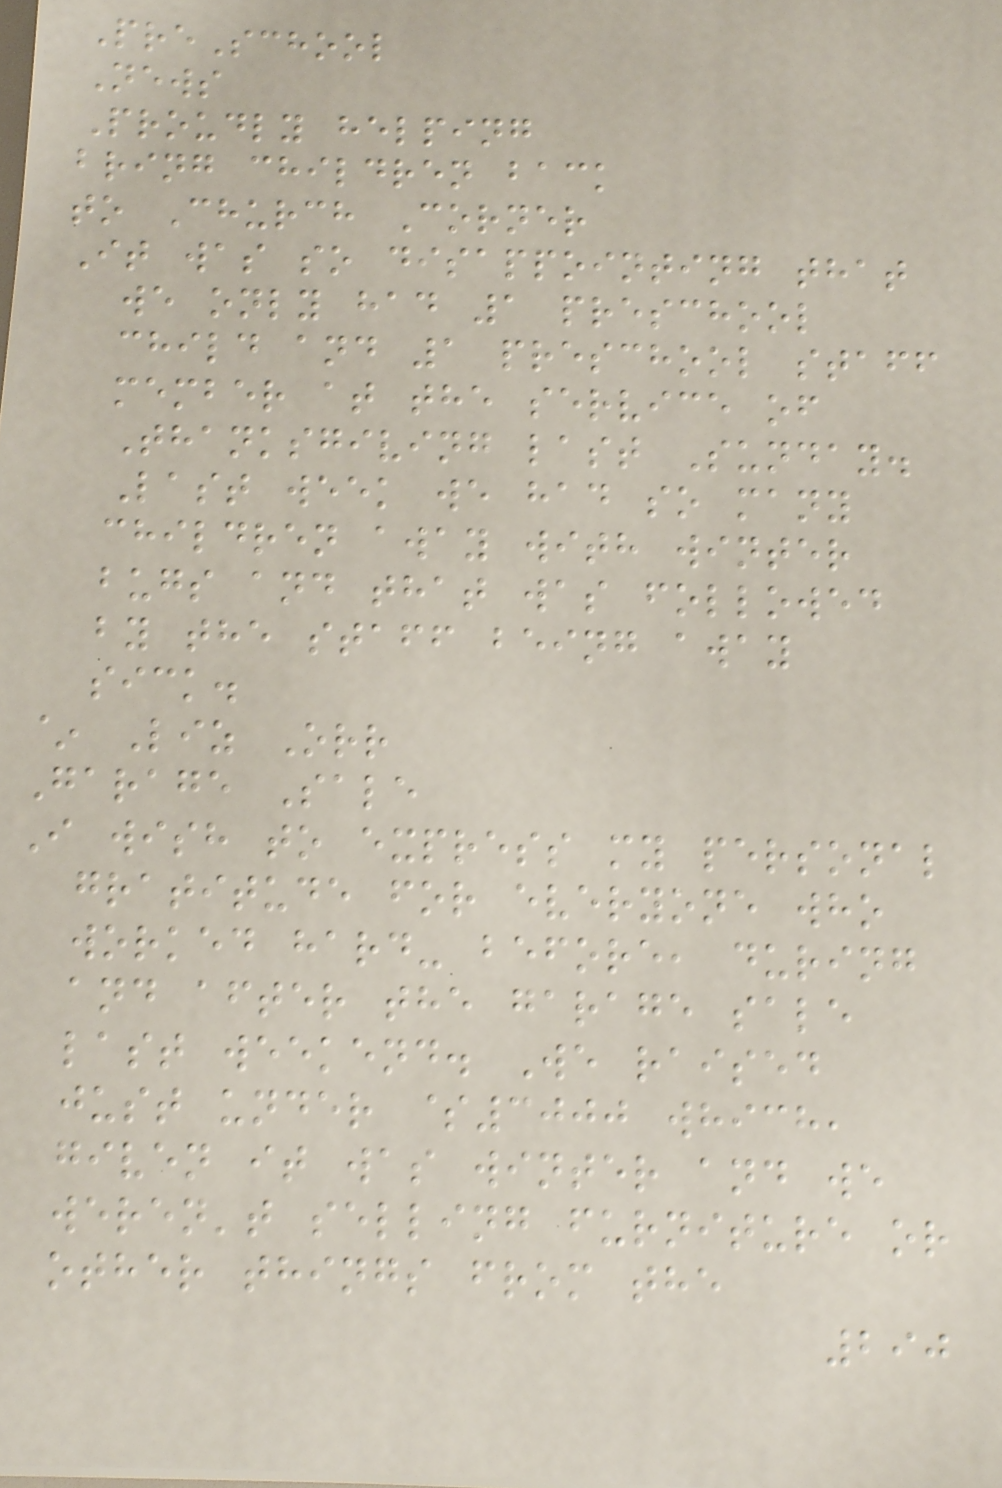PreSchool
News
Proudly helping
bring children back
to Church Corner
It was so disappointing that
we only had 1 preschool
child and 1 preschool staff
member at the service of
Thanksgiving last Sunday.
Last week we had so many
children away with winter
bugs and that was followed
by the staff being away
sick.
~ Liz Orr
Garage Sale
I wish to express my personal
gratitude for everyone who
worked hard- before, during
and after the garage sale
last weekend. We raised
just under $3000 which,
given it was winter and we
weren't selling furniture or
other things from the
290
